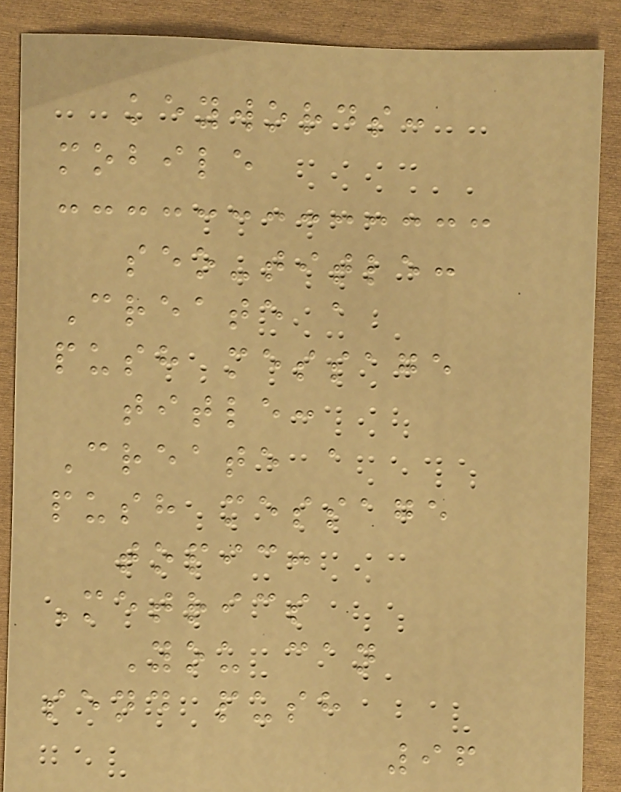keywords:
mobile
seo-title:
Create a
push message
title:
Create a
push message
topic:
Metrics
You can
send push
96
